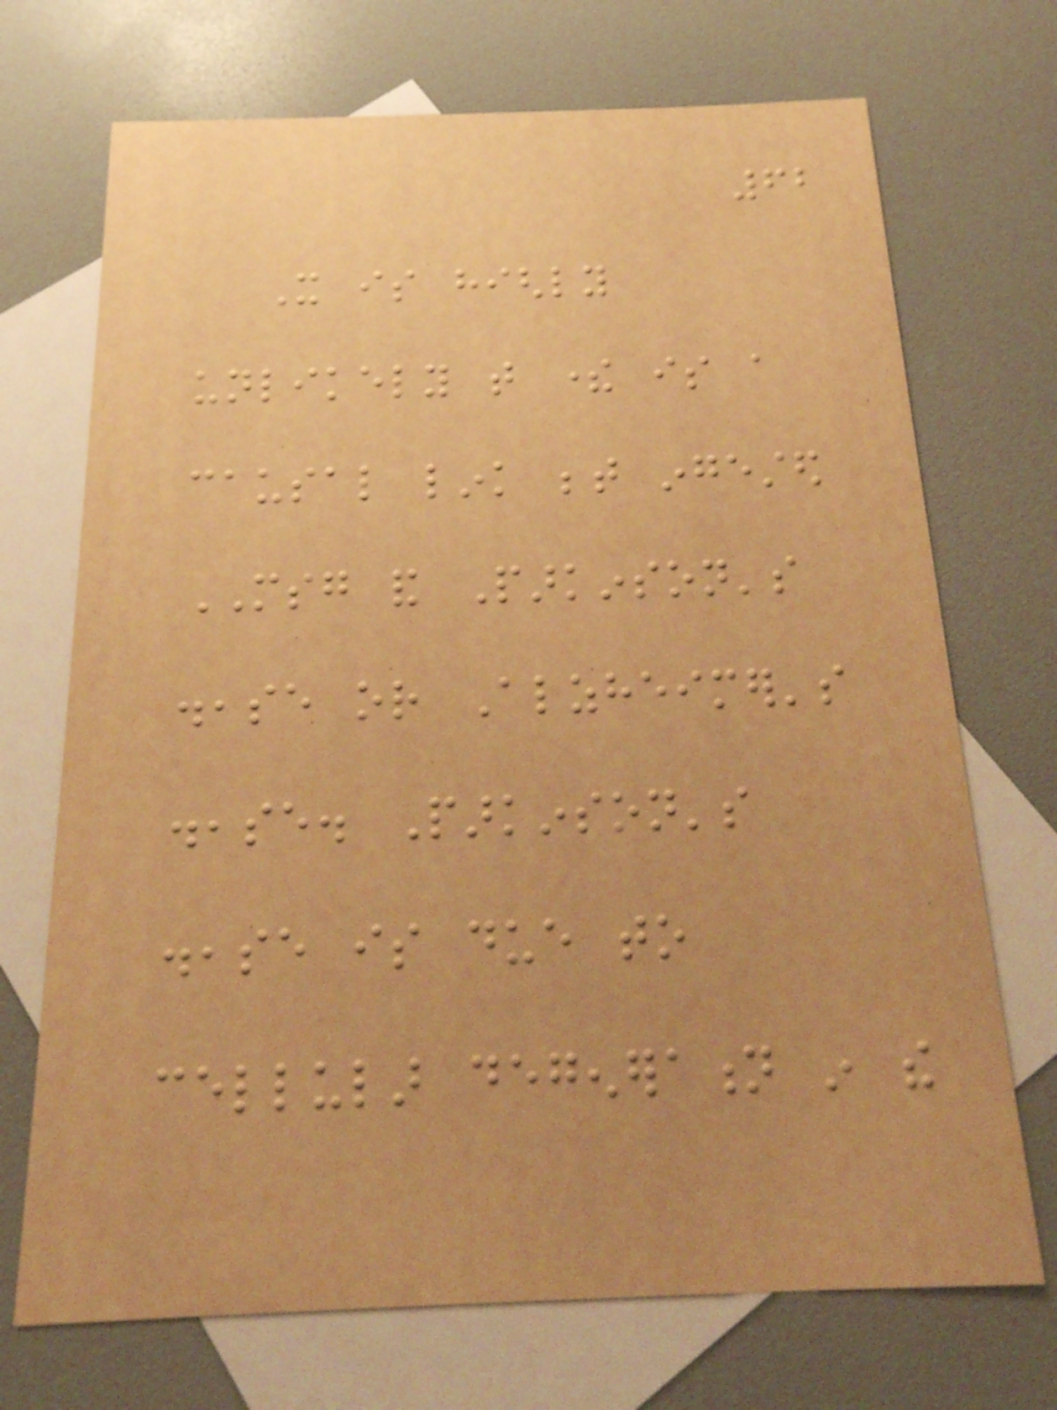62
It is highly
unlikely that there is a
causal link between ingested
MSG and Parkinson's
disease or Alzheimer's
disease. Parkinson's
disease is due to
cellular degeneration in the
